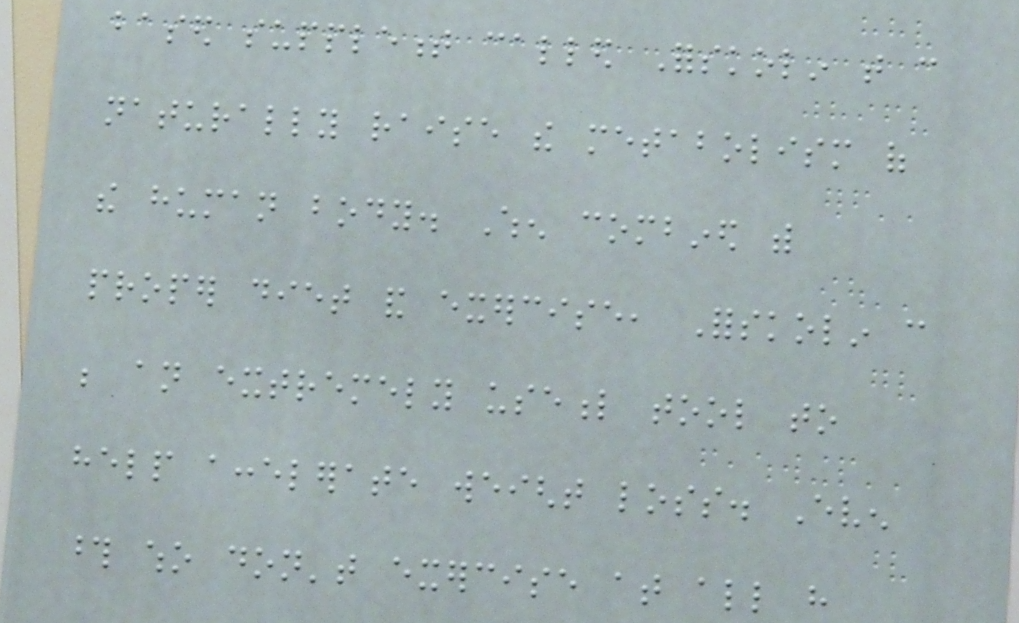based supplement called Forskolin that can
naturally raise the metabolism of
the human body. When combined with
proper diet and exercise, Forskolin can
be an extremely useful tool to
help accelerate weight loss. Even
those who don't exercise at all have
